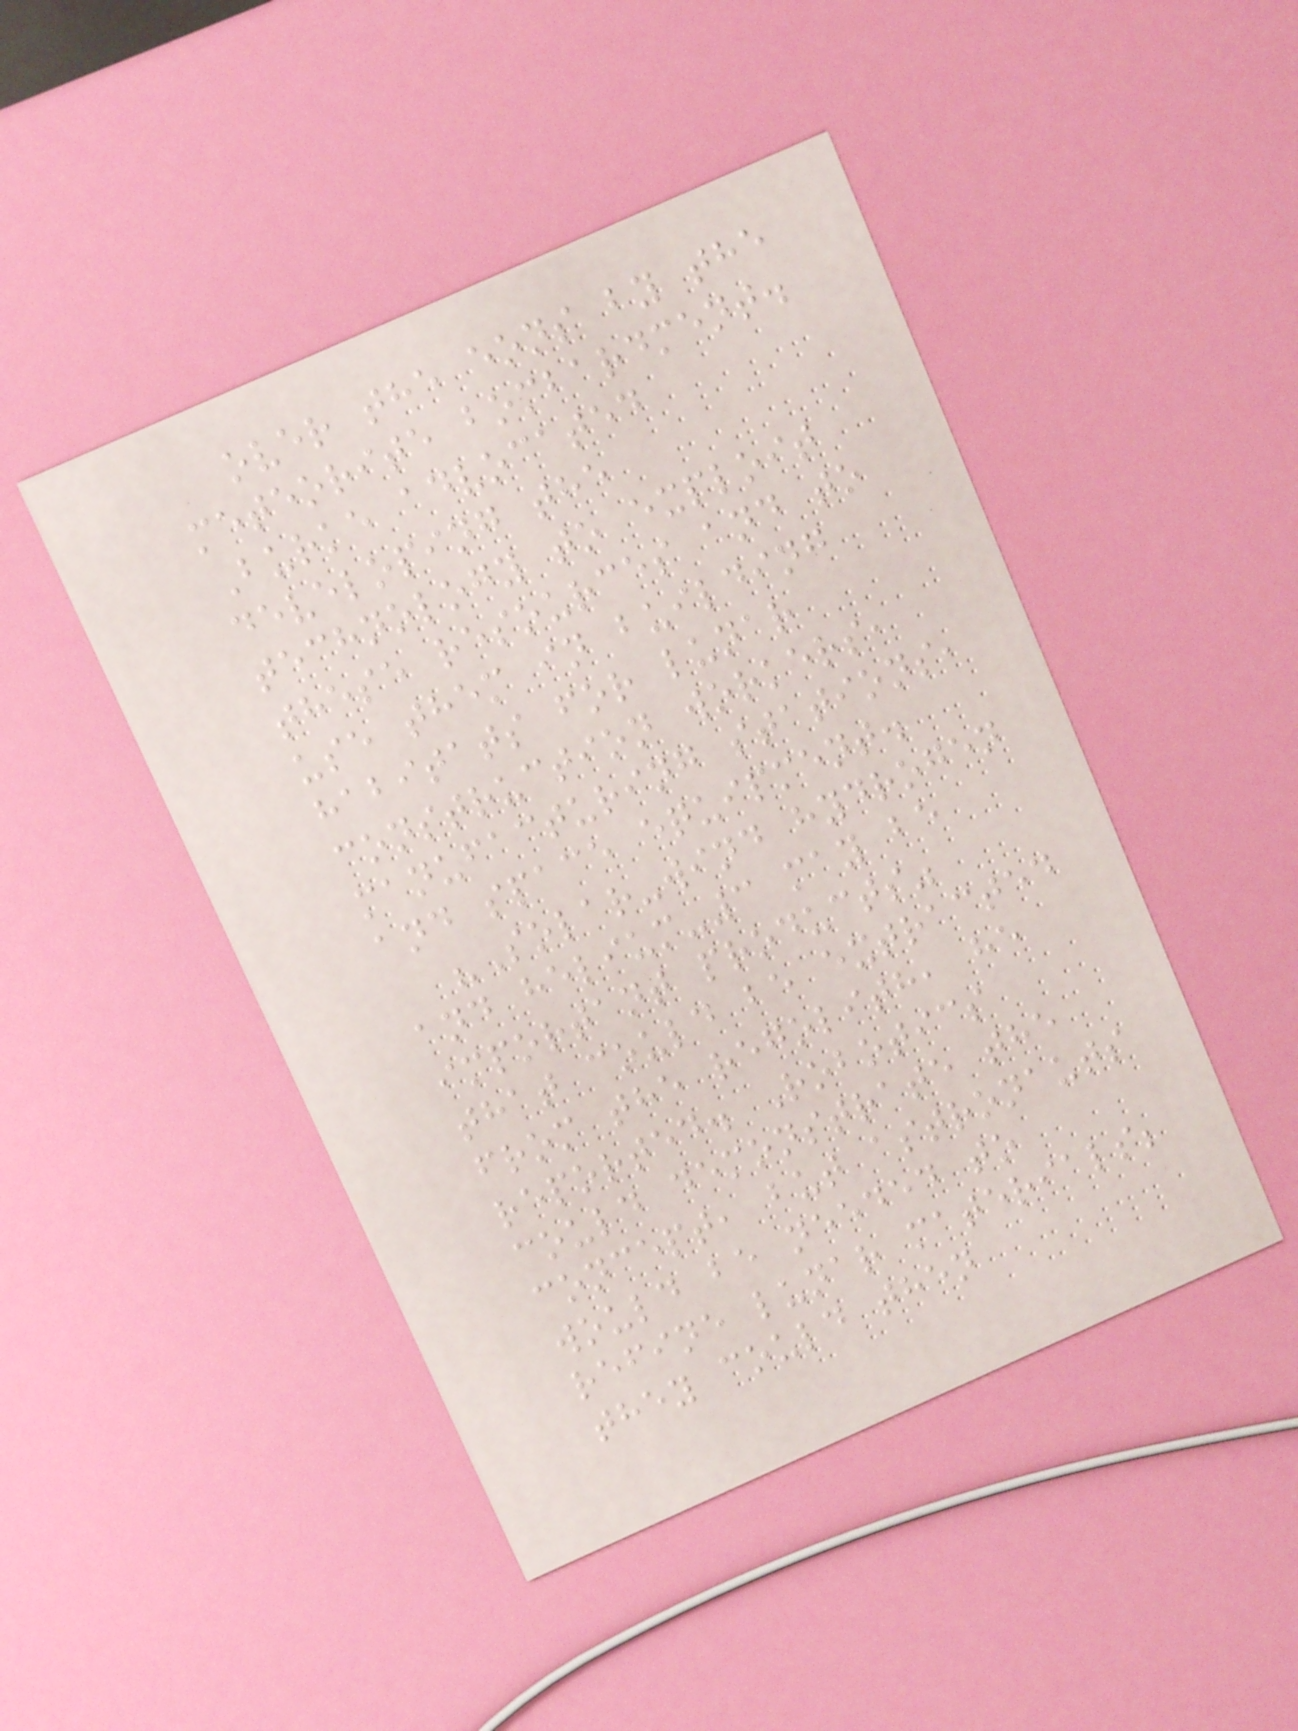over the eons by the
meteorite bombardment.
Burke advocated
developing the
technology to exploit
these resources and to
use them in building
habitats for lunar
construction workers,
manufacturing stations,
and space equipment.
"Solar-wind hydrogen
and helium-3 may be
important products"
that could be extracted
from the regolith, he
reported. Robotics
could demonstrate the
concept, but astronauts
would be needed to
refine lunar materials;
they could then
